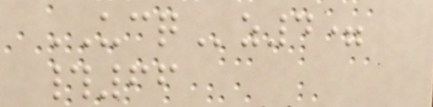UCQz4=
#66
